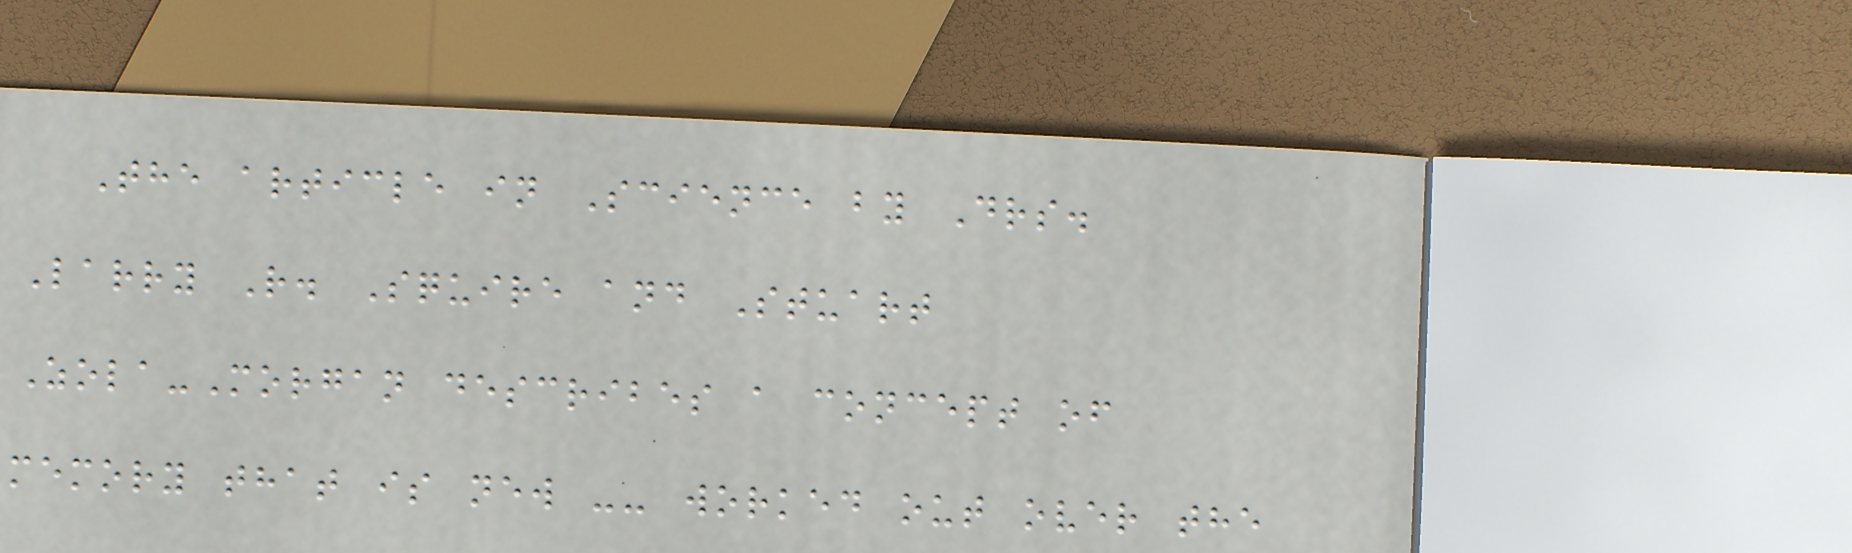The article in Science by Drs.
Larry R. Squire and Stuart
Zola-Morgan describes a concept of
memory that is new -- worked out over the
